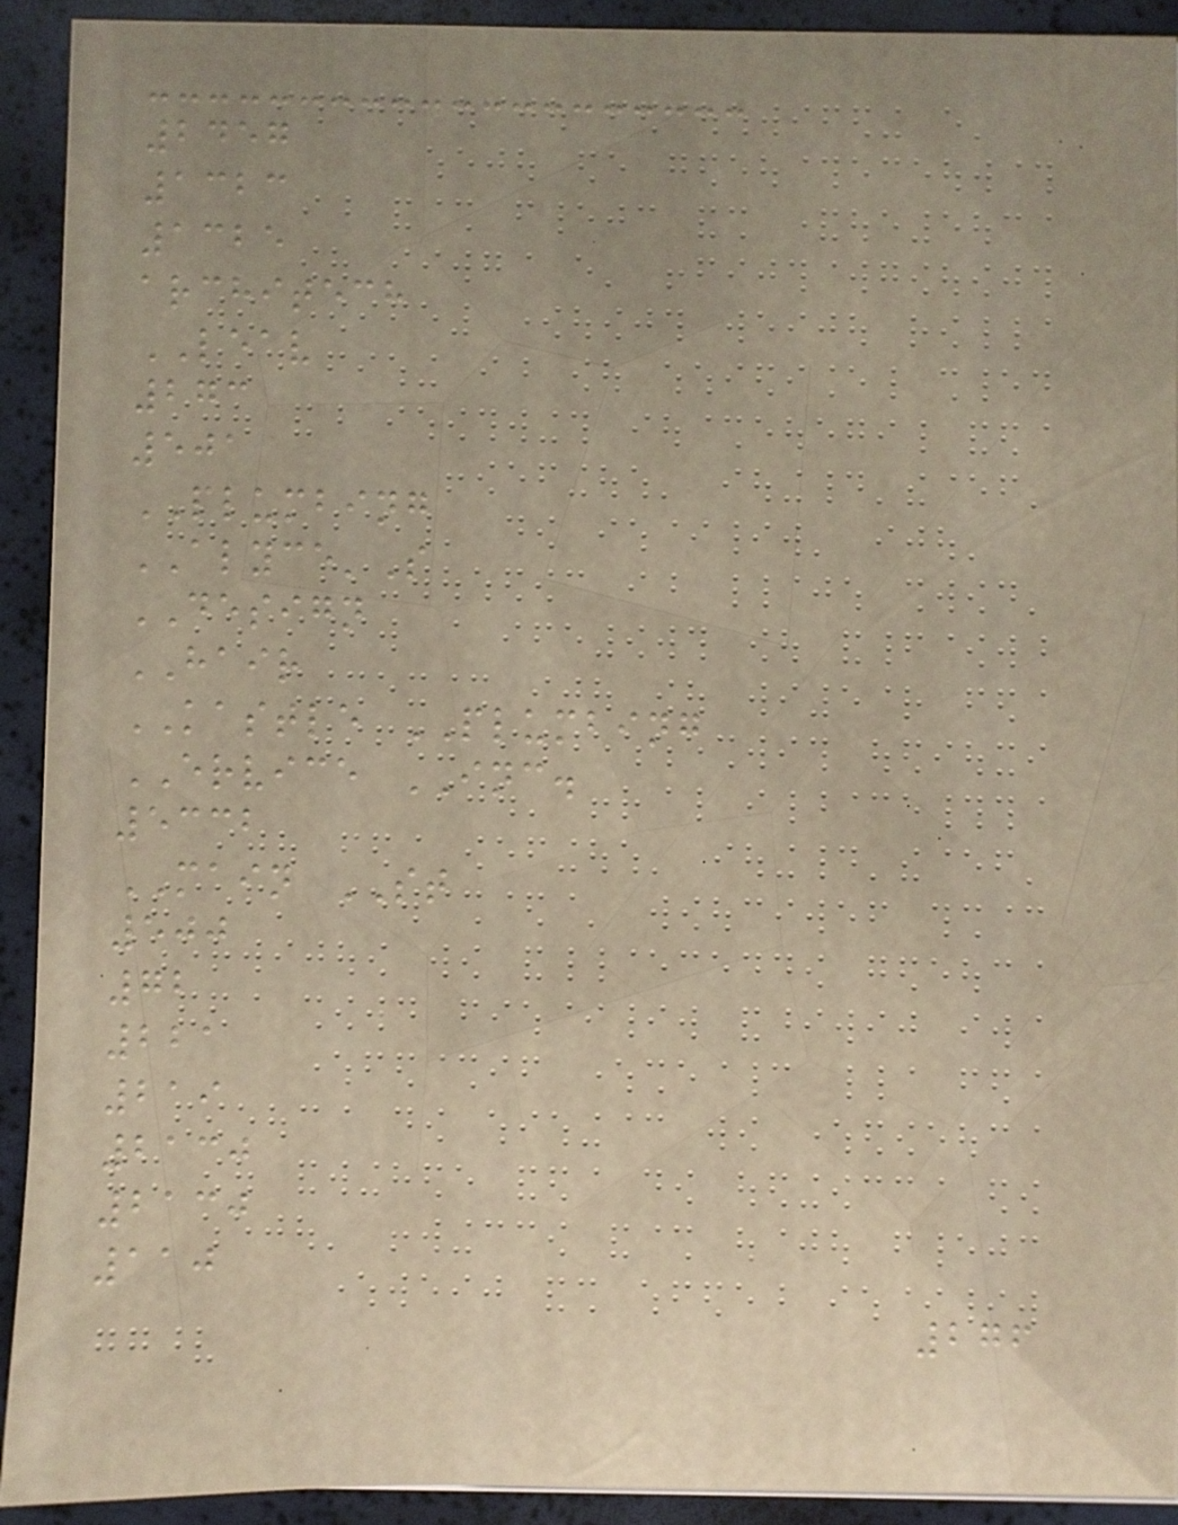2457
1323
1325
architech
LEAV
273
501
PLUMBING
ALYCE'S
DESIGN
HAIR
KASTLE PLUMBING
ERVICE INC.
5332
MAIN ST
500
72
221
219
2130
2130
110
276
